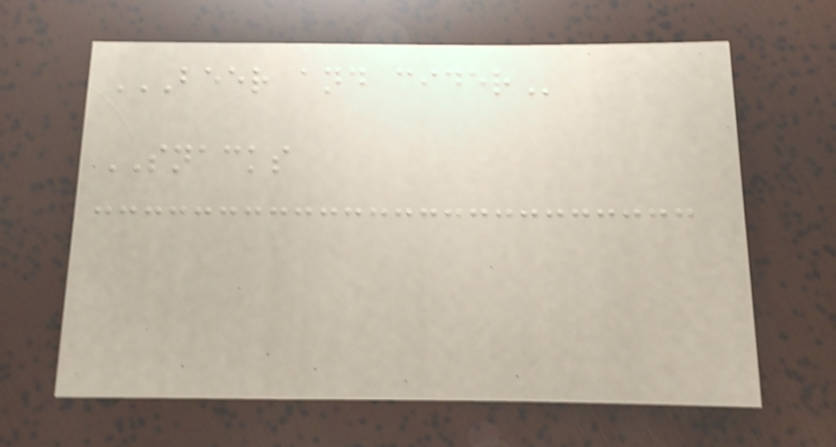BEER AND CIDER
SNACKS
